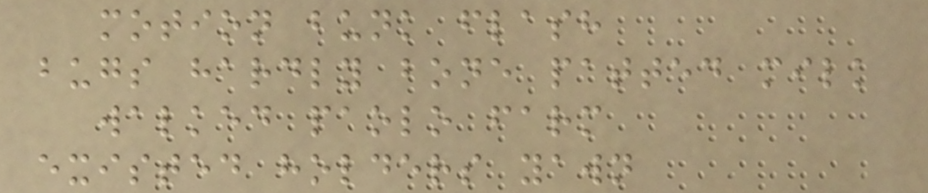motion bunk flash
bugs hardly bone patted milk
walked paolo farm
existed holders yawn
